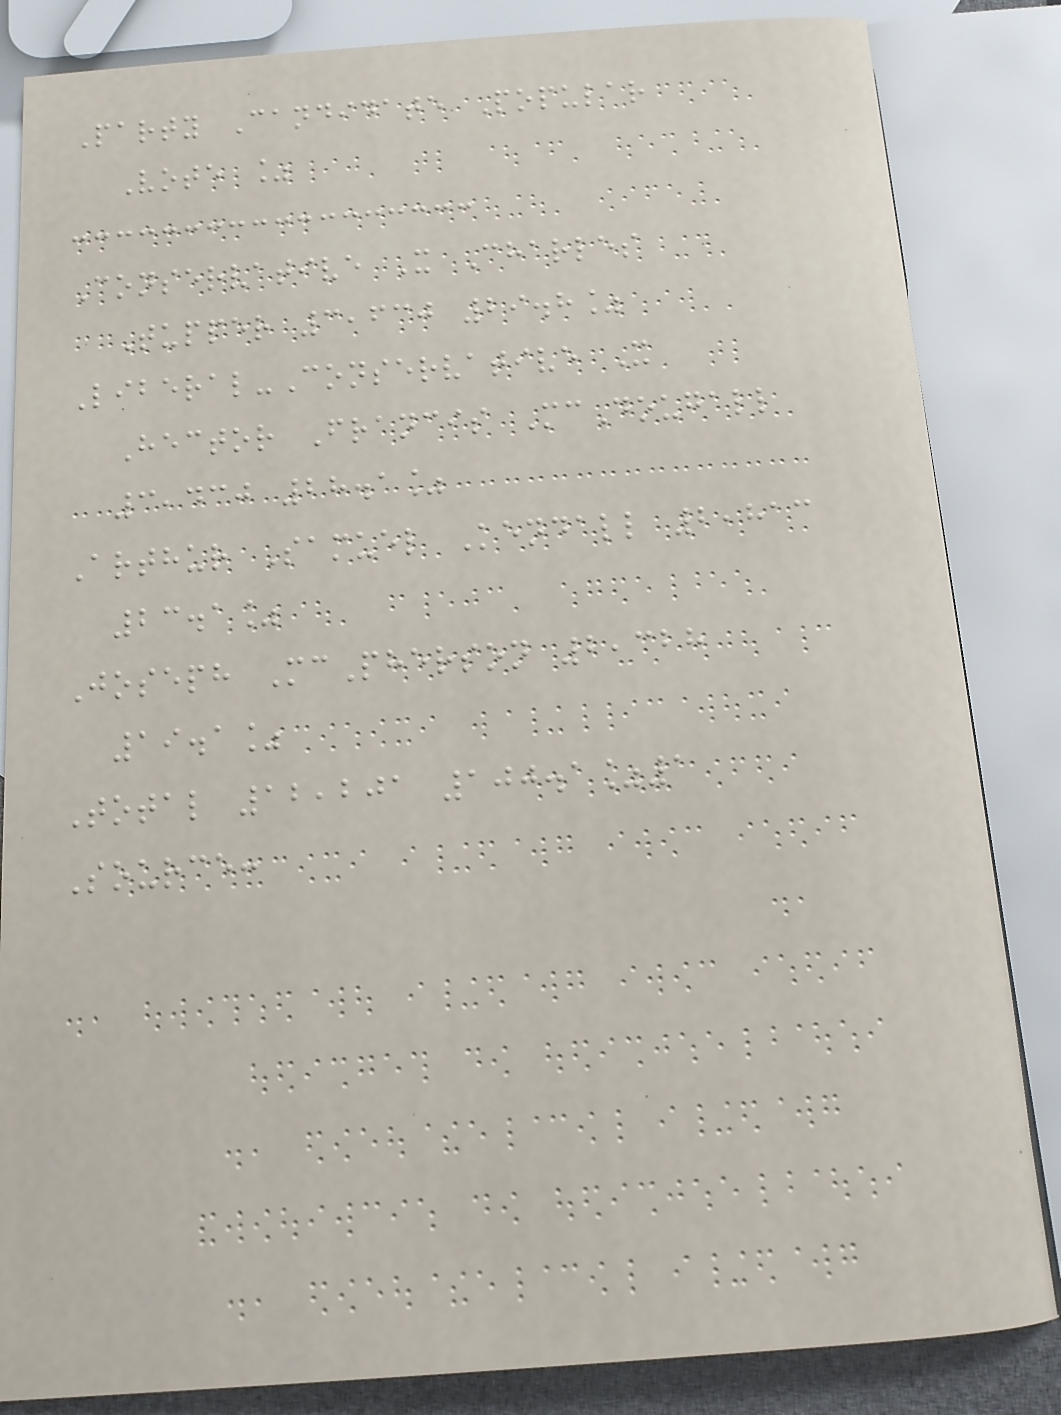Party Candidate Popular
Vote %
Conservative X Charles
Tupper 3,630 29.8%
Liberal-Conservative X
Hector Francis McDougall
3,430 28.1%
Arthur Samuel Kendall 2,813
23.1%
Joseph McPherson 2,328
19.1%
Total 12,201 100.1%1
Source:
